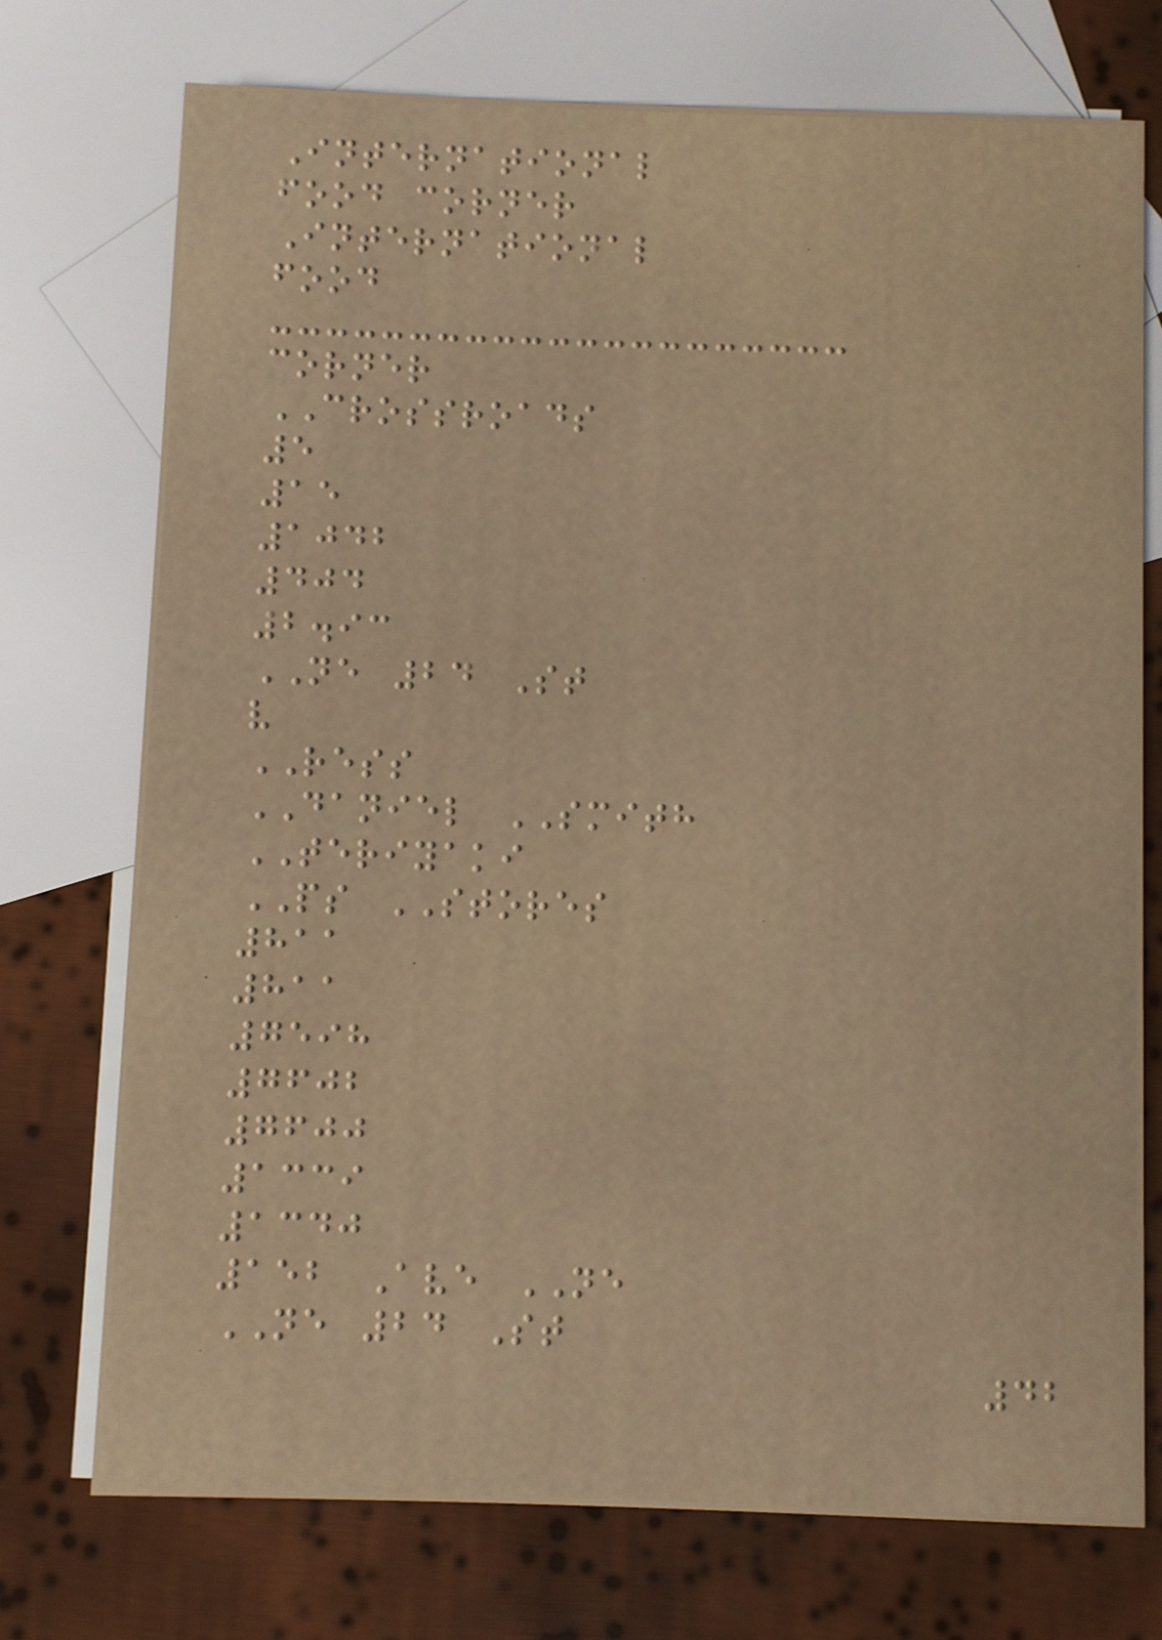International
food corner
International
food
corner
CROSSROADS
5
15
1042
404
2.93
NE 24 St
v
RESS
DANIEL SMITH
TERIYAKI
PS STORES
811
811
7598
7602
7600
1339
1340
152 Ave NE
NE 24 St
42
